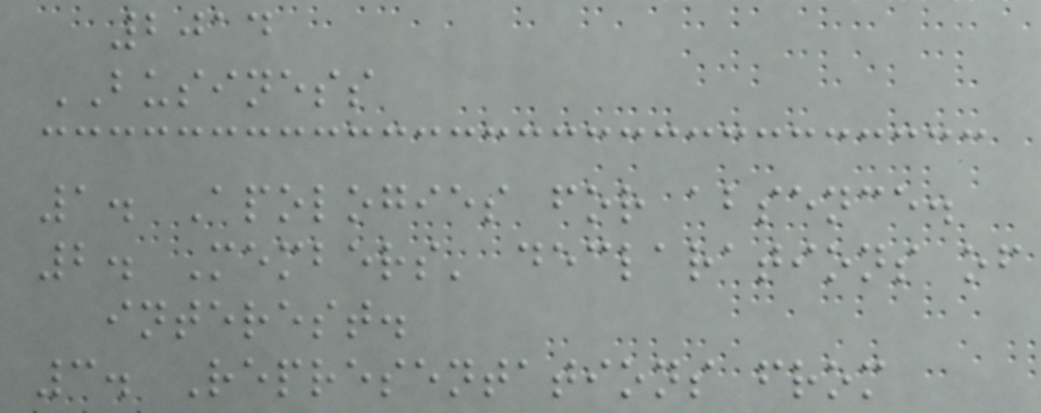2014
BUSINESS
1. Apologies for absence.
2. Members' declarations of
interest.
3. Representations from
